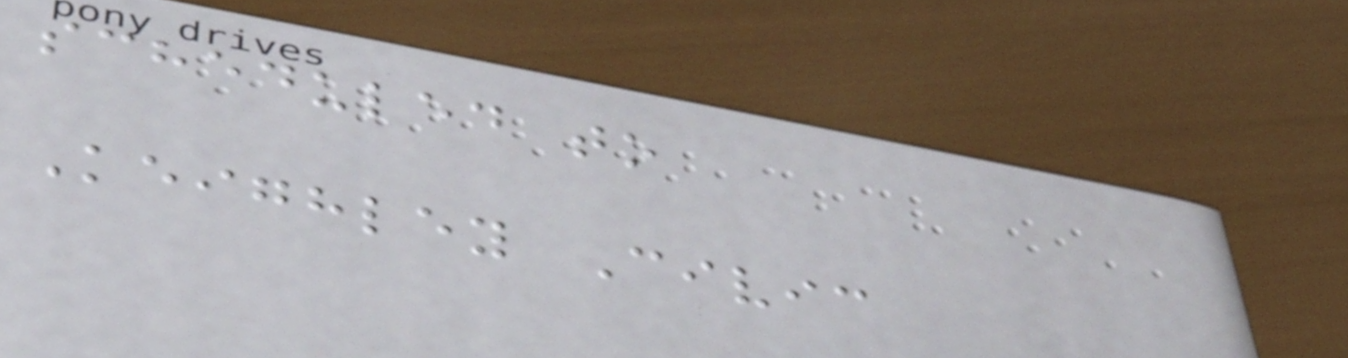scheduled to
Keighley Civic
